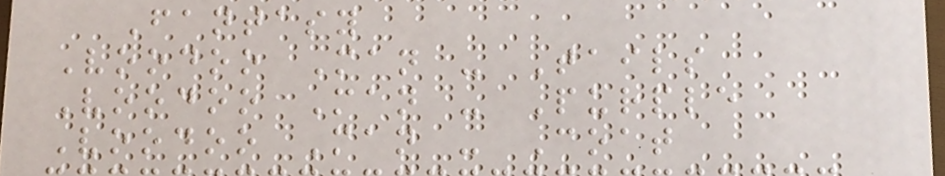Fantasy
Voodoo Man - Tails
Voodoo Man - Purple
Voodoo Man - Coat
